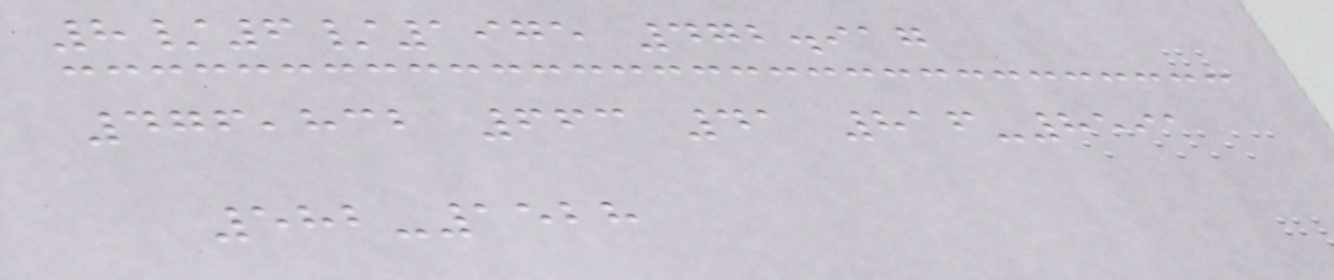8/6/1975 472.917
476,832 663 41 816-8591
582-1528
